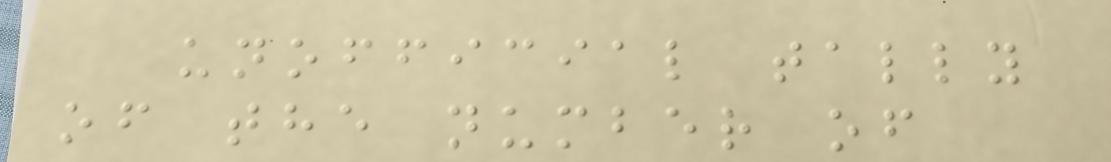unofficial tally
of the number of
